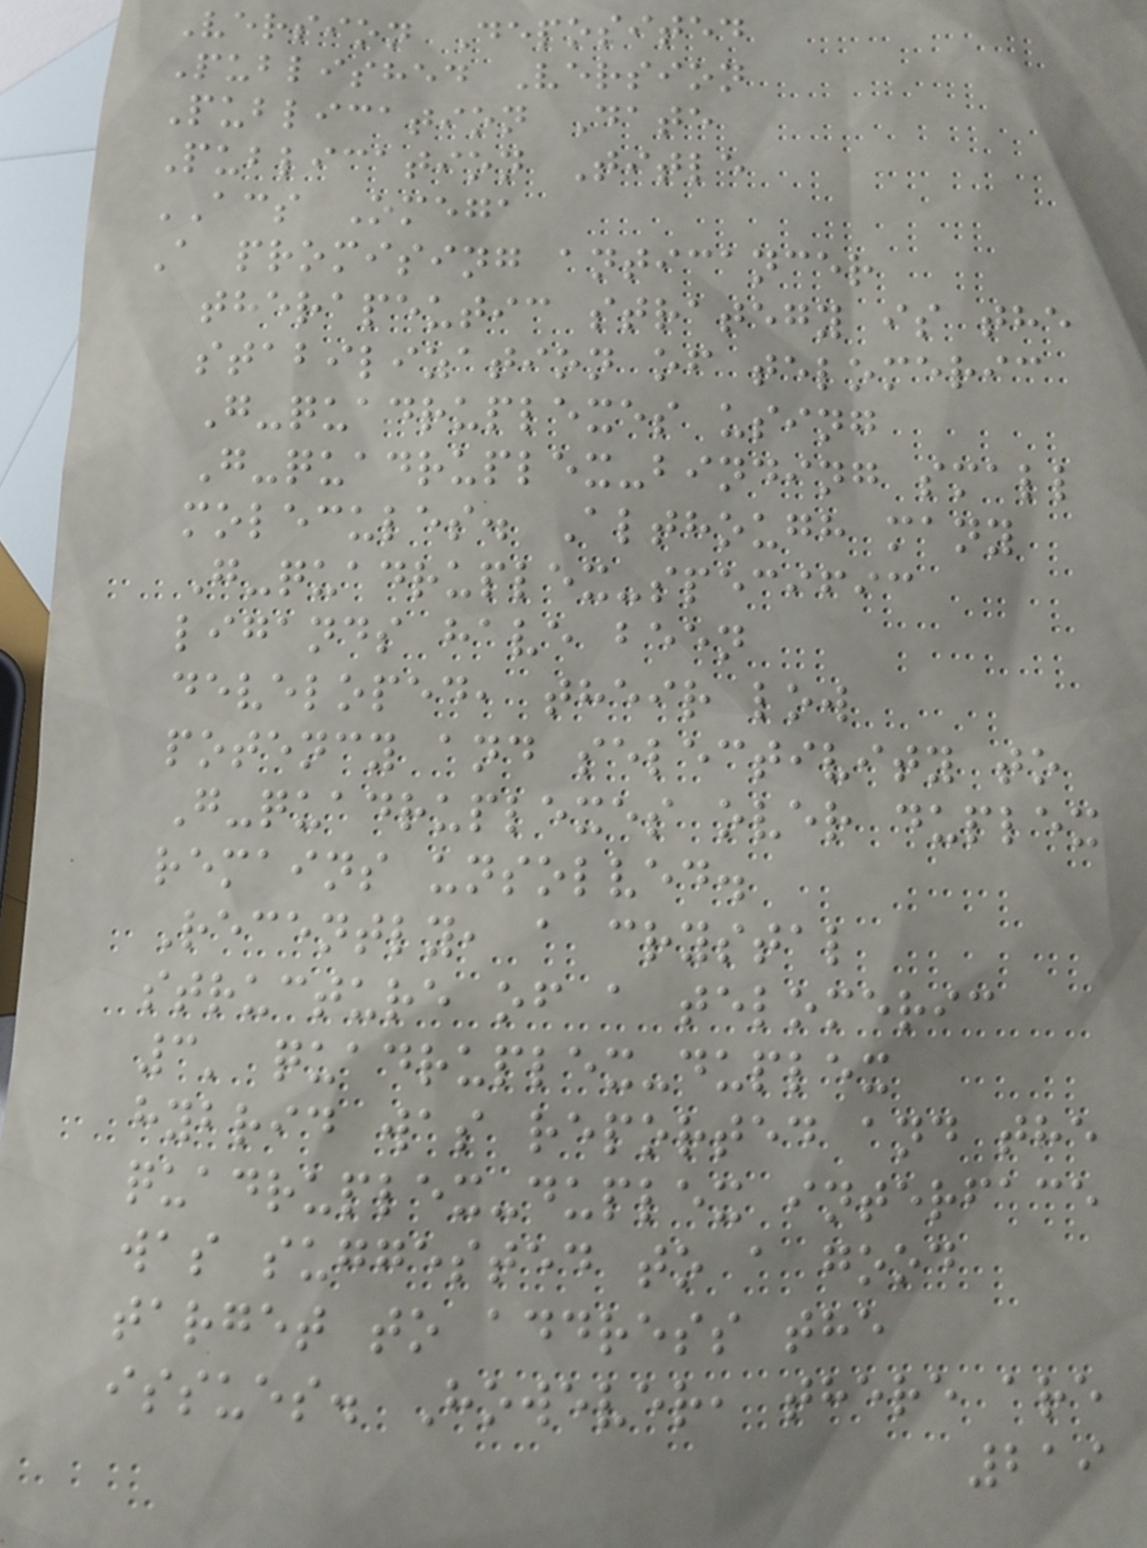Version Deposited
Published Version
Publication Date
Publication Title
ACS Omega
A promising anticancer
therapeutic strategy is the
stabilization of telomeric
G-quadruplexes using
G-quadruplex-binding small
molecules. Although many
G-quadruplex-specific
ligands have been
developed, their low
potency and selectivity to
G-quadruplexes over duplex
remains unsolved.
Recently, a crystal
structure of a telomeric
3' quadruplex-duplex
hybrid was reported and the
quadruplex-duplex interface
was suggested to a good
target to address the
issues. However, there are
219
